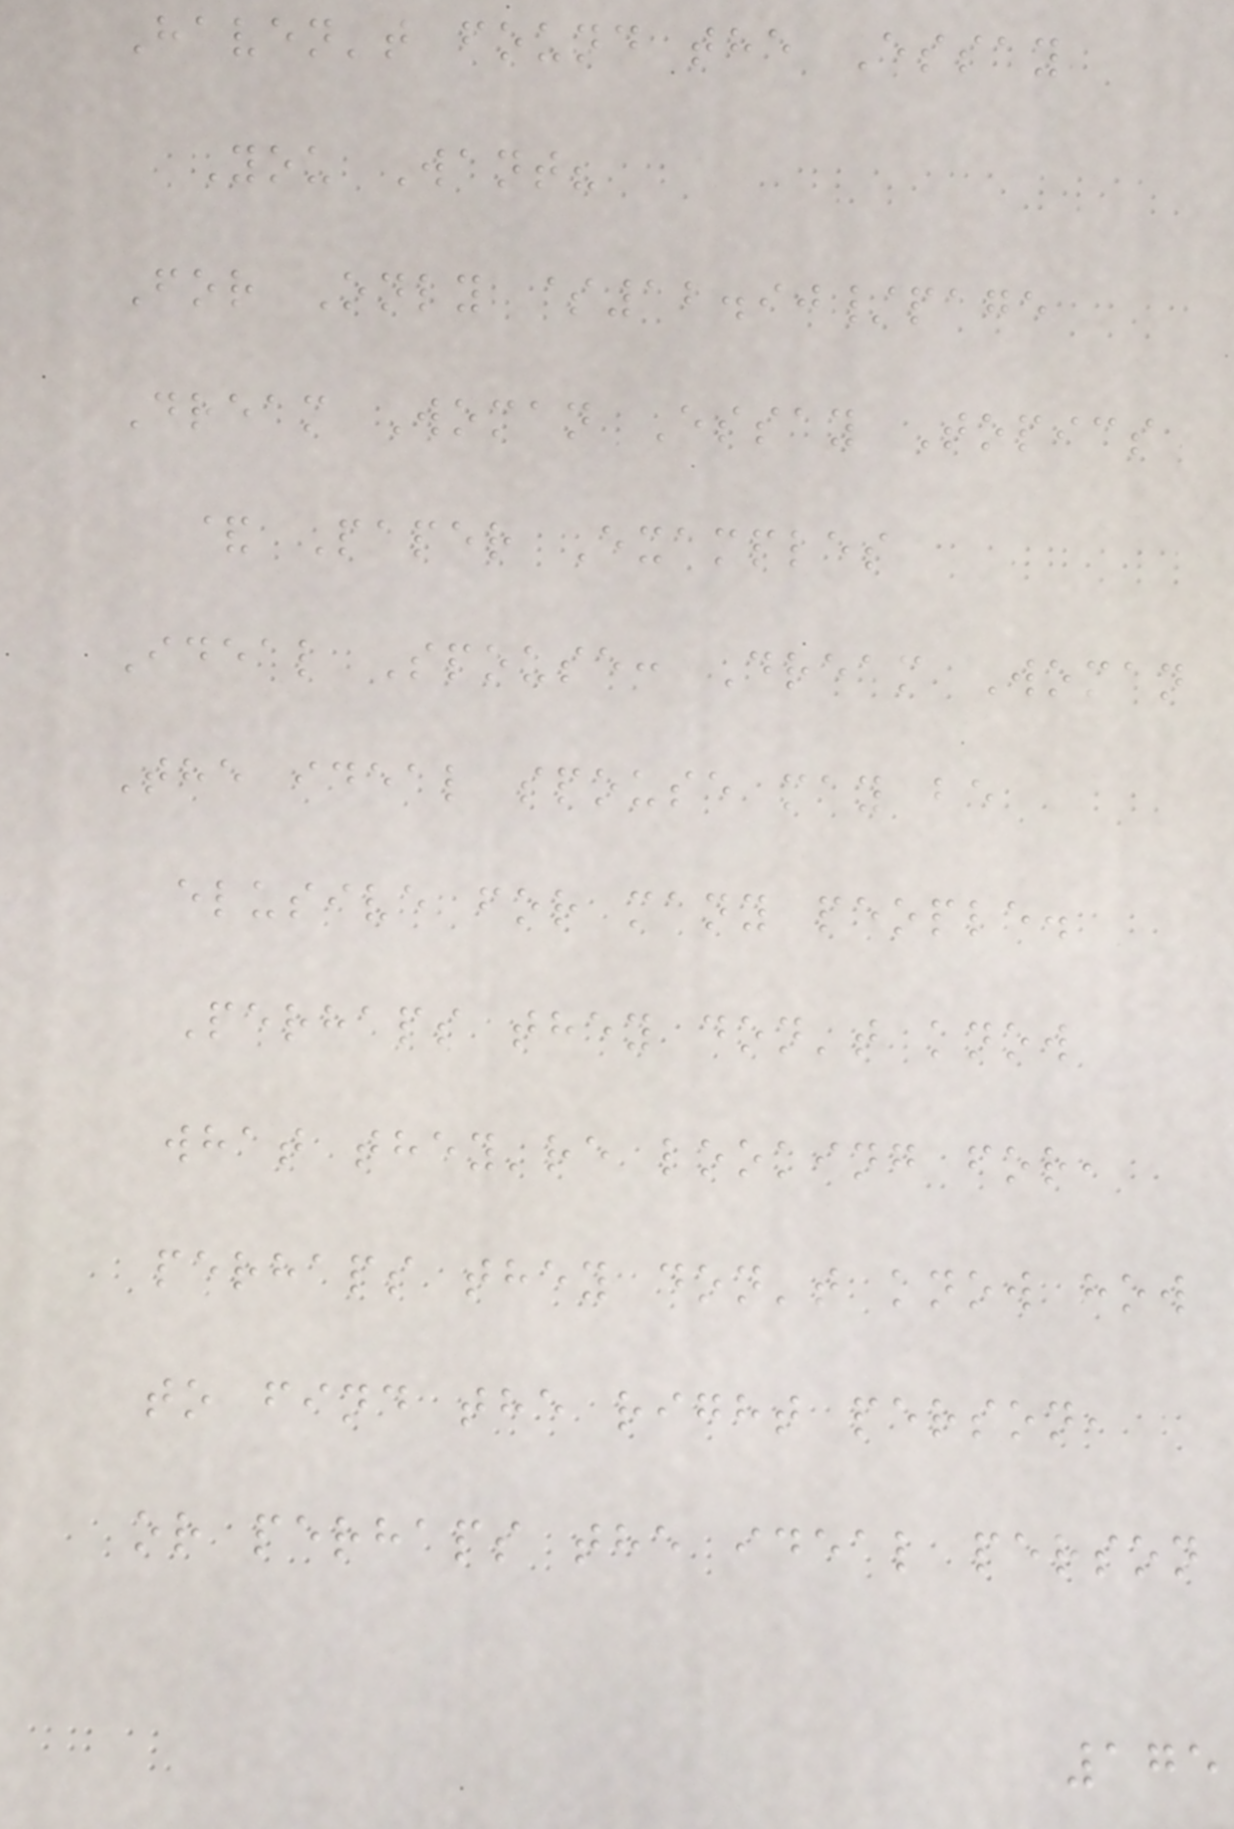Haven't found the Essay
You Want?
For Only $12.90/page
Dream Woman Essay Topics
& Paper Examples
Ideal Spouse: Dream Woman
The ideal spouse may be
elusive for many people.
Perhaps they don't know
what they're looking for,
perhaps they don't know how
to find the right person,
or perhaps the ideal person
175
